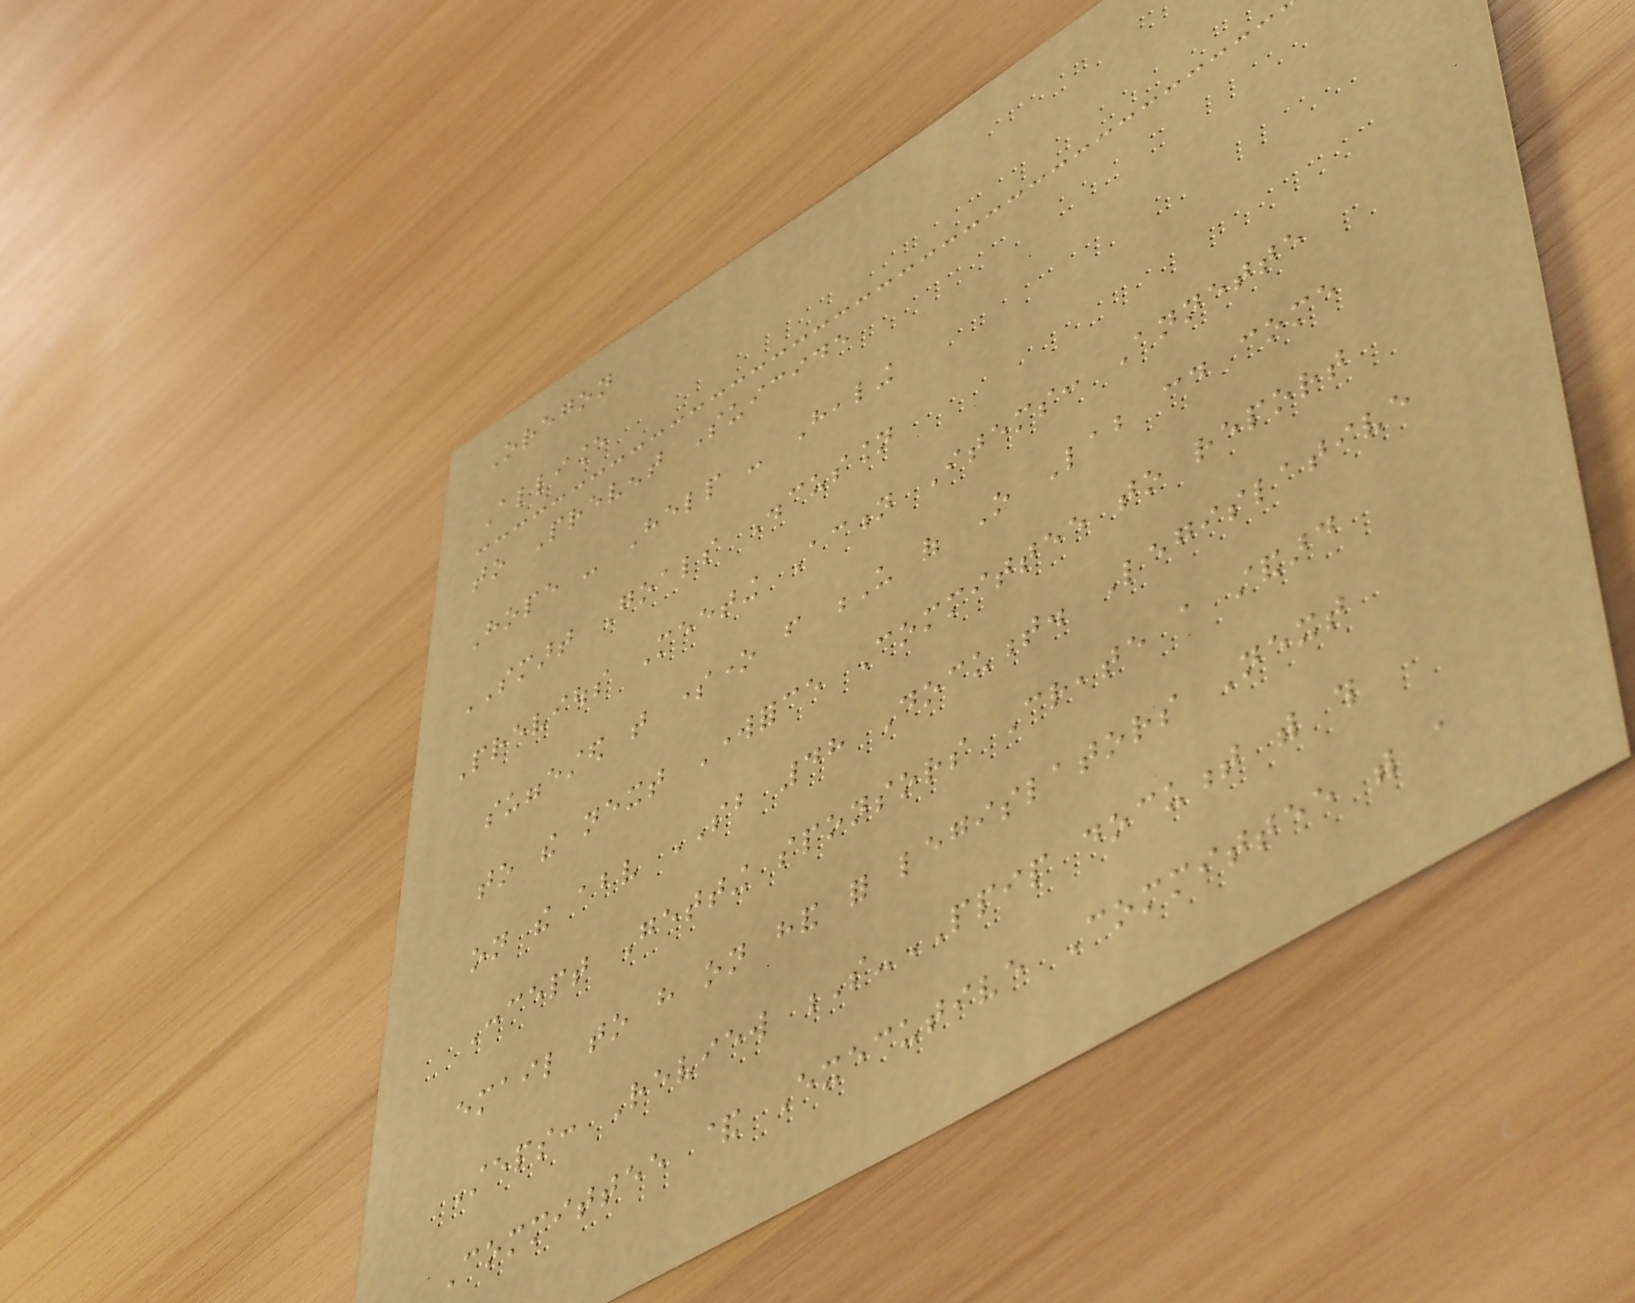Oregon
Alliance
to Prevent Suicide
Hope - Help - Healing
SMART Goals Discussion
Previous Meeting Action Items: Annette
suggested that someone from U of O Lab could come
to the next Workforce Committee to report
on the above SB 48 Document. Legislative
Concept Getting sponsors Create a standard
email to have on hand for legislators Next
Steps: Review S-PPIP document with this
Committee & Executive Committee with a
